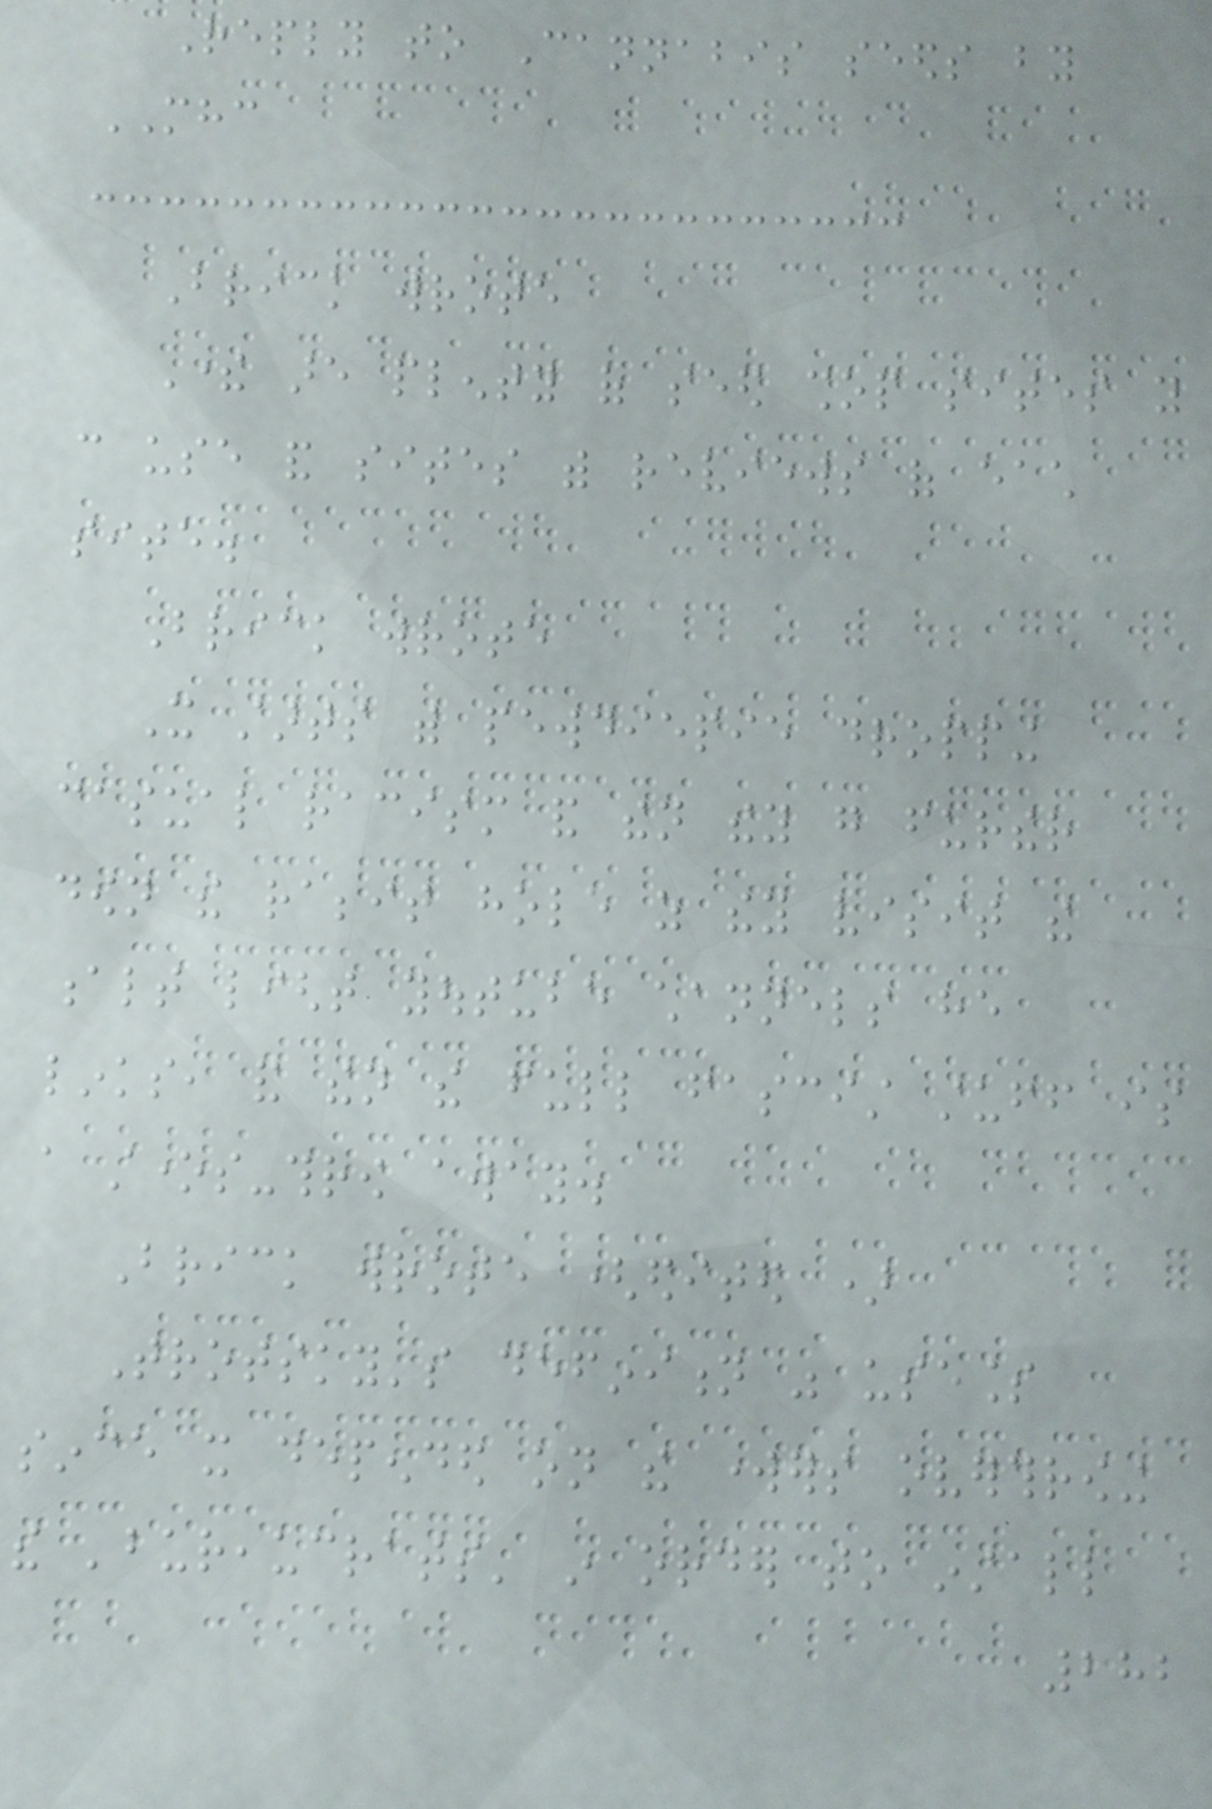Reply to Cannabis seeds by
MHC
Brick wrote
There are plenty of seed shop sites you
can use and sites with reviews of each
site.
Brick wrote
It starts with pewdiepie dropping
casual racism and then they go further
down the rabbit hole as they visit the
alt light youtube channels he
links, and then the full fascist stuff is
a stones-throw away.
Brick wrote (edited )
Trotsky's definition was useless
since it depended on the workers overthrowing
the 'bureaucrats' in order to install
282
